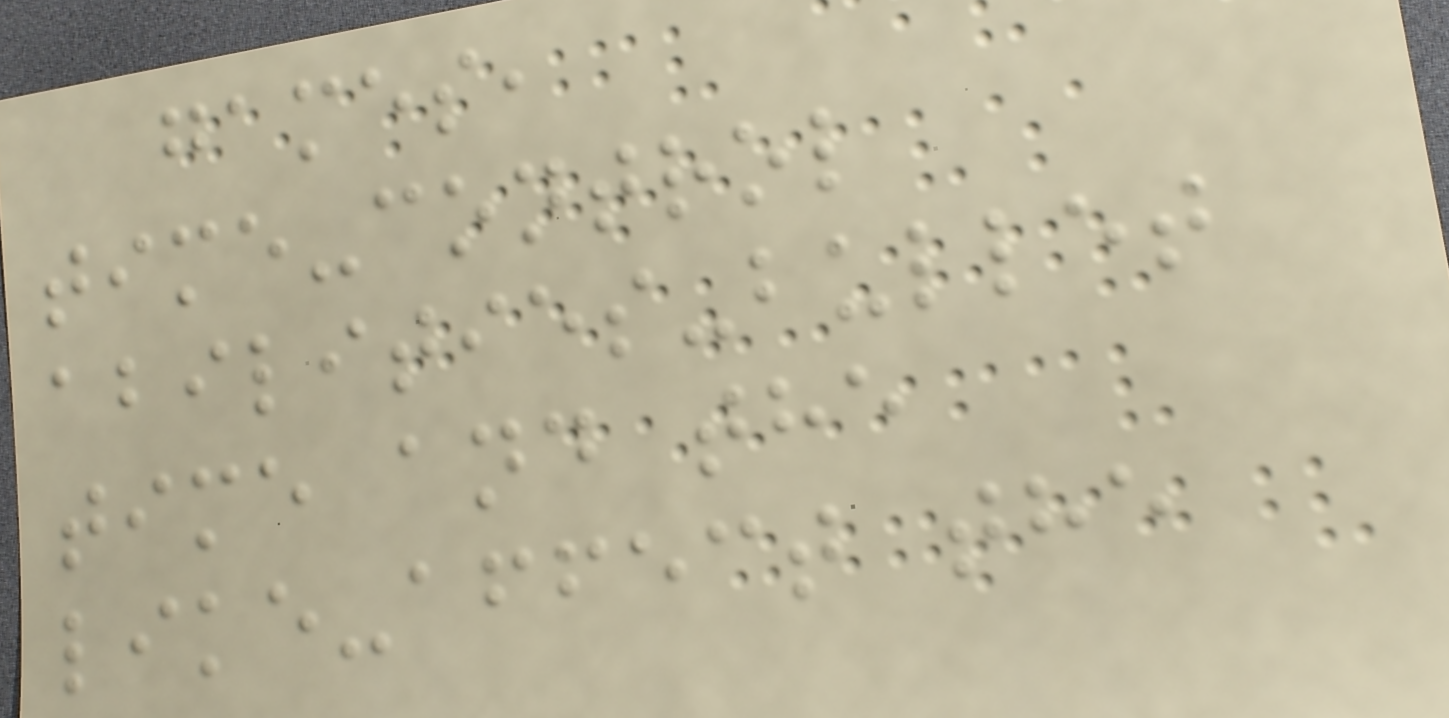games,
time-control
abilities-bullet
time and the
like-affect the
